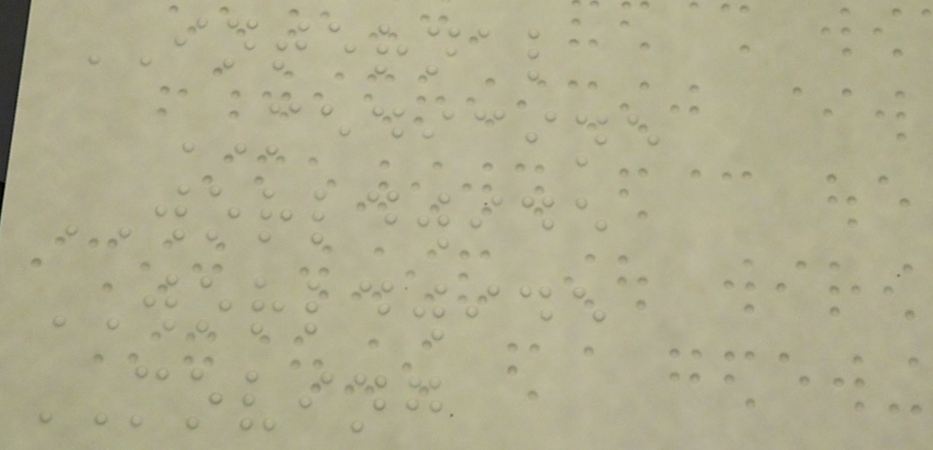INTERNAL
MEDICINE
WORLDWIDE
WORLDWIDE
MOVING
